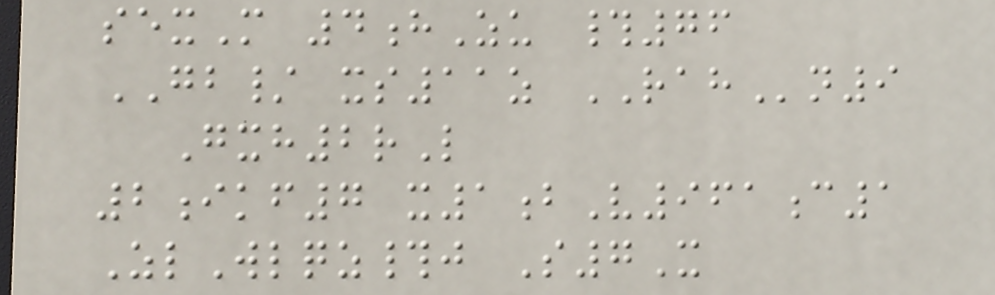sexM 4hZu #76
GB/ xs11z RAHn9
Gxh2rL
2ikf7 x1bV961c1
ZlWlqz#j S7X
